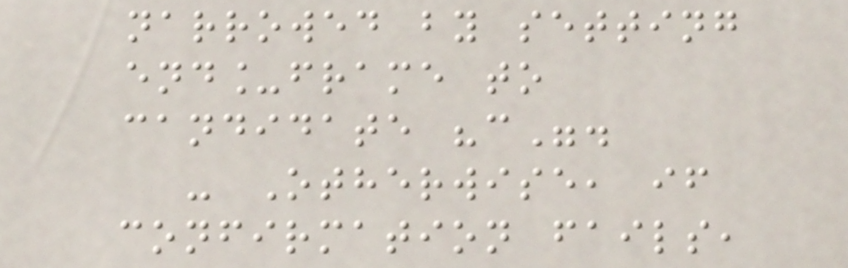narrowed by setting
end_frame to
candidate "c".
- Otherwise, if
confirmation fails,
